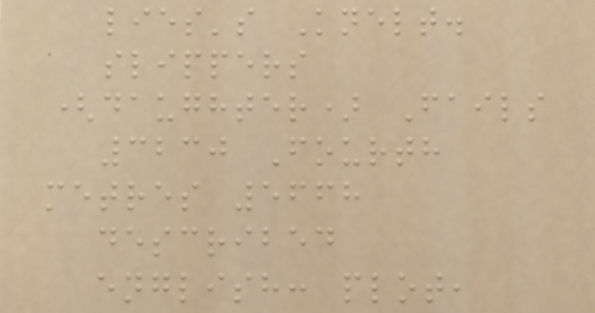lies's Knelt.
slippers
(daughter) Fails
3230 Fourth
metres 5668
described
english: plot,
